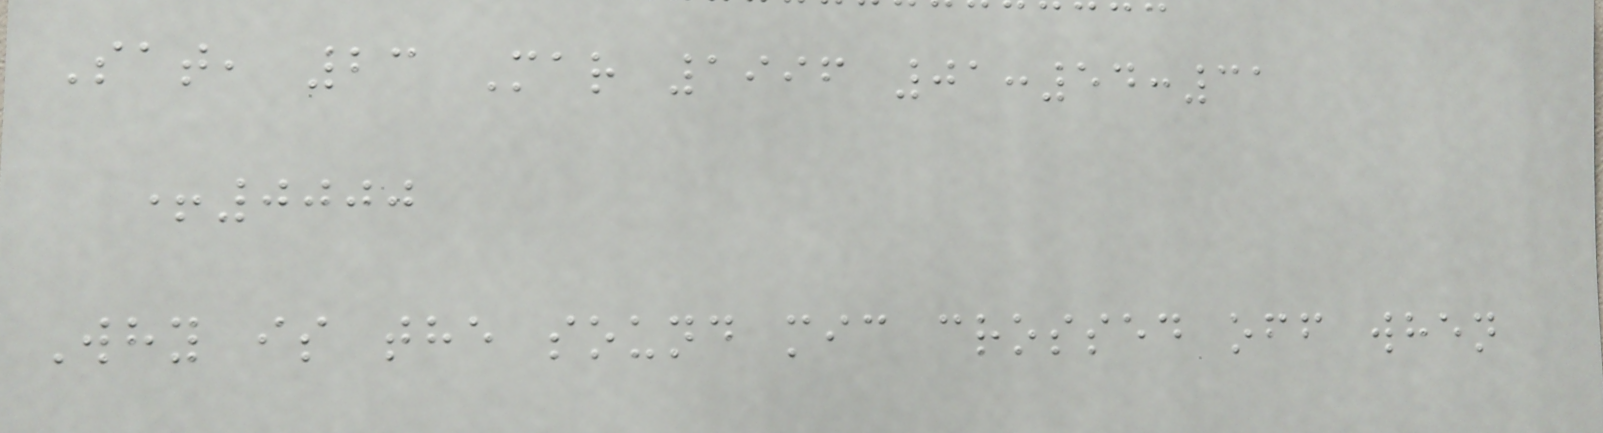Sat, 23 Mar 1996 01:54:31
+0000
Why is the sound mic crossed off when
